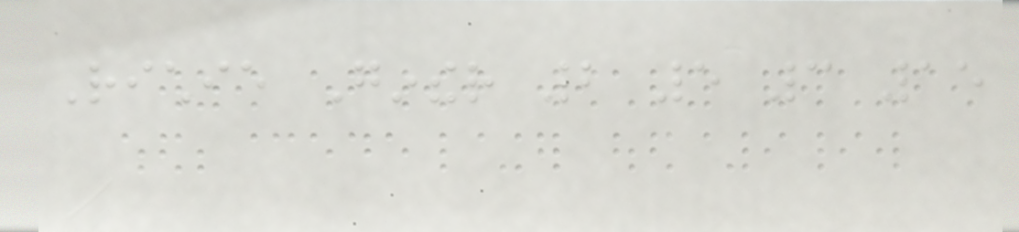Richie Ginther 2 5 3 15
